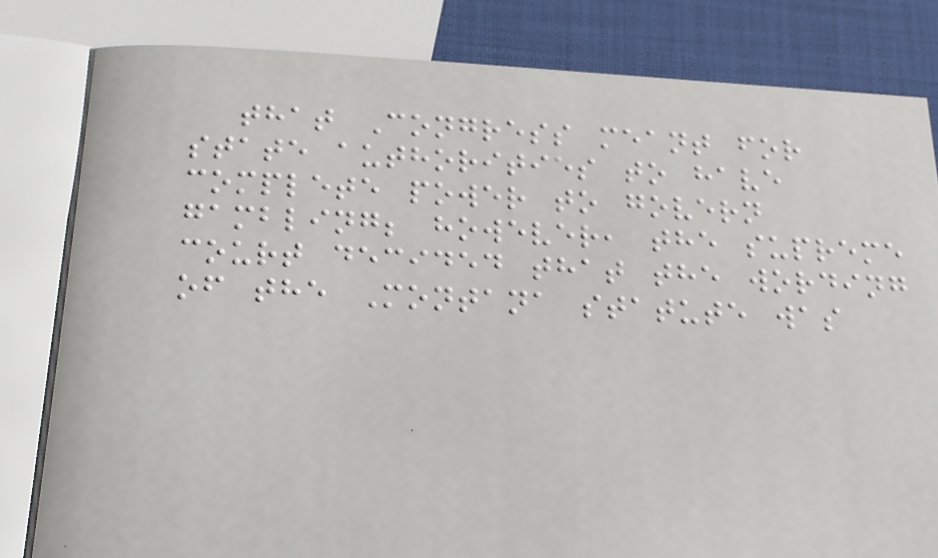that Congress meant for
state authorities to have
complete power to govern
gambling; however, the supreme
court decided that the wording
of the Montana statute was
